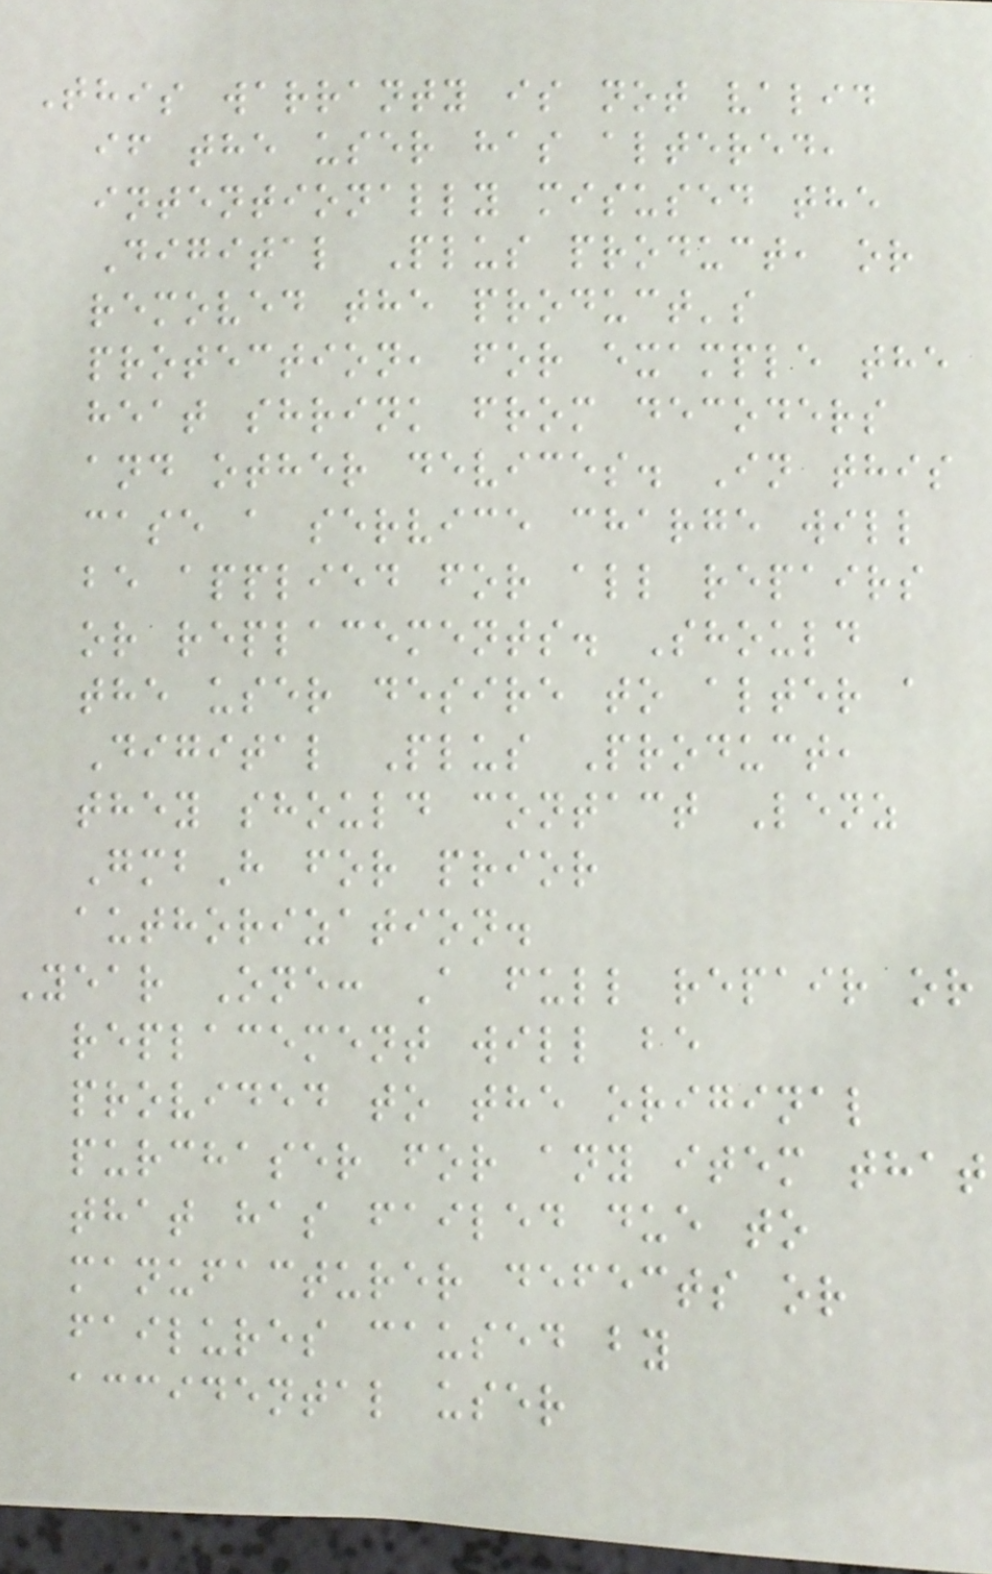This warranty is not valid
if the user has altered,
intentionally misused the
Digital Plus product, or
removed the product's
protection, for example the
heat shrink from decoders
and other devices. In this
case a service charge will
be applied for all repairs
or replacements. Should
the user desire to alter a
Digital Plus Product,
they should contact Lenz
GmbH for prior
authorization.
Year One: A full repair or
replacement will be
provided to the original
purchaser for any item that
that has failed due to
manufacturer defects or
failures caused by
accidental user
